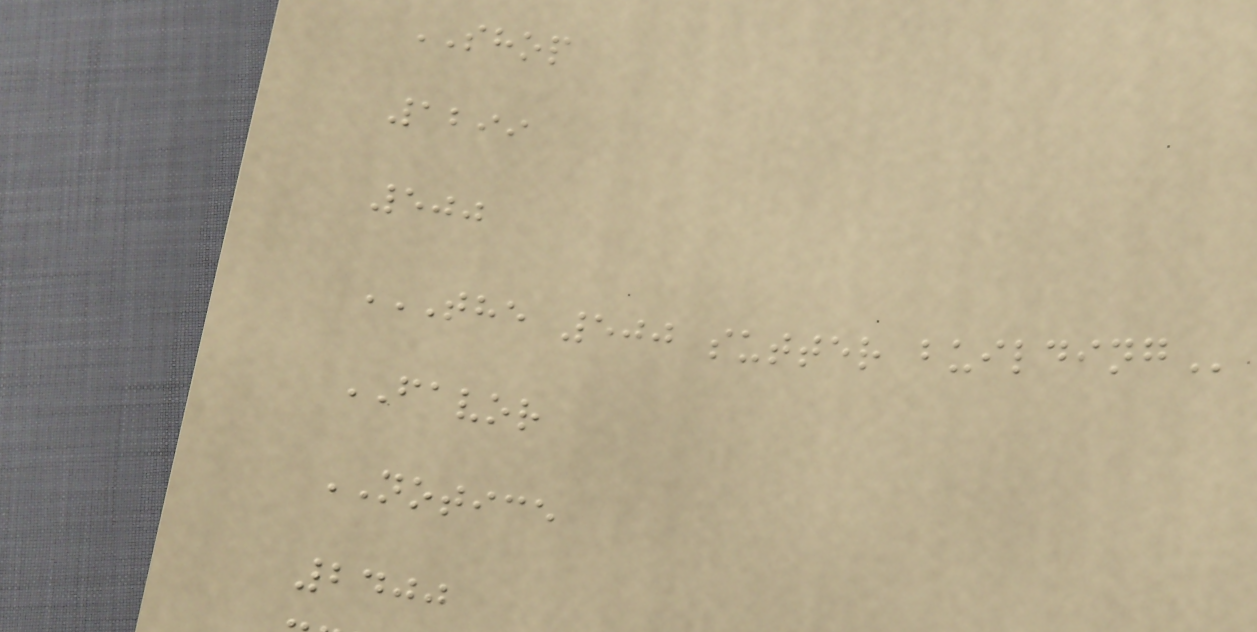SHOP
1299
500
THE 500 SUTTER BUILDING
FAVOR
NOTICE
2400
